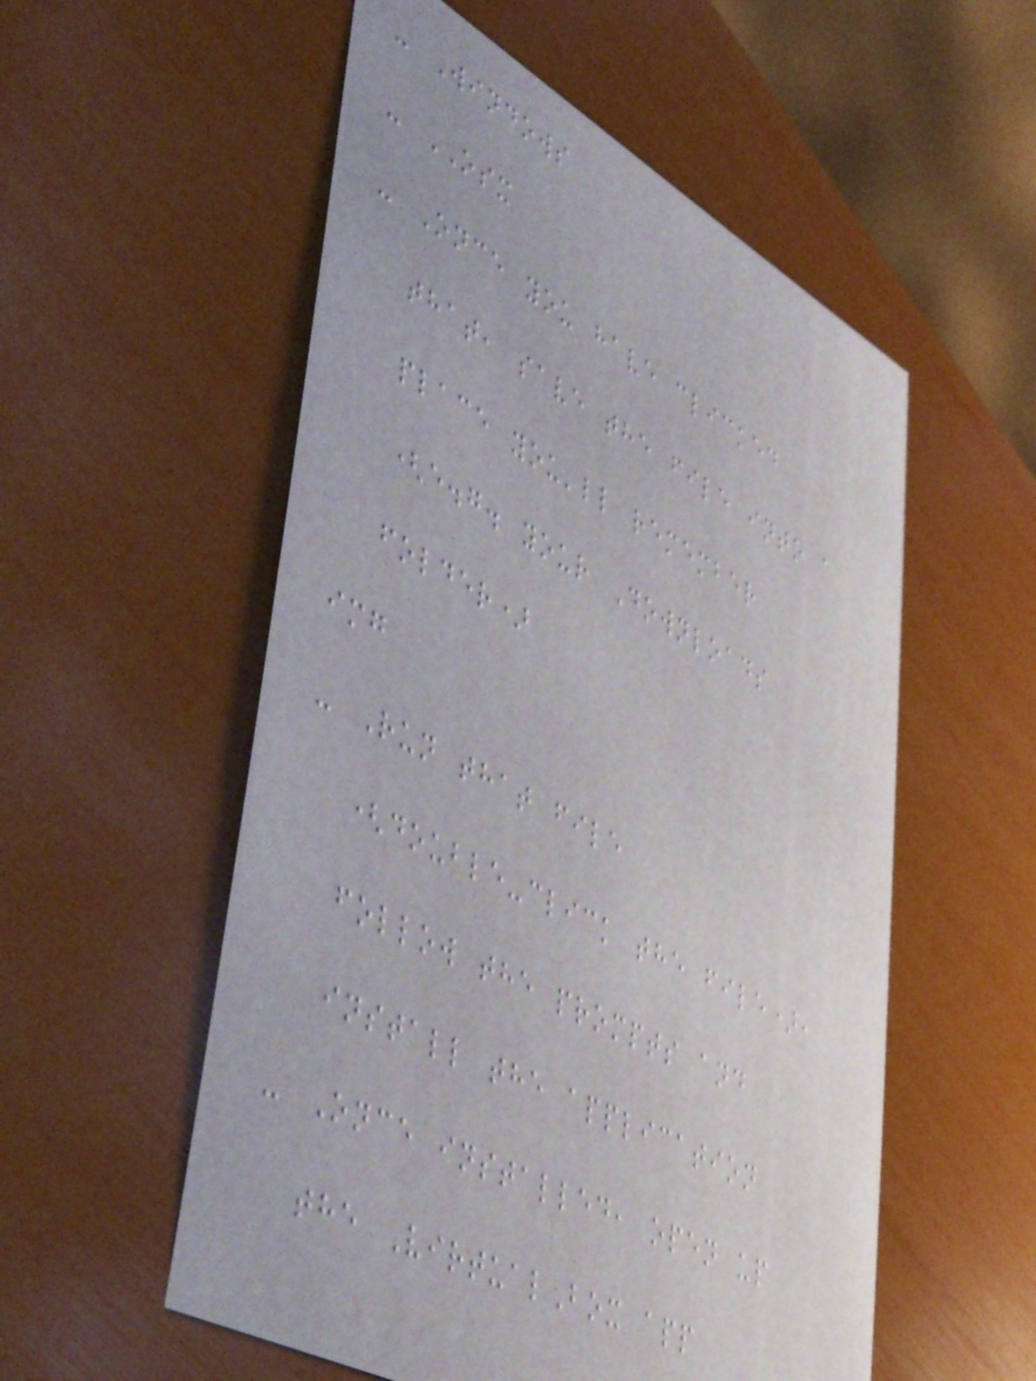- Windows
- OSX
- Once you have clicked
that, save the file into a
place you'll remember
(e.g. your Downloads
folder)
img
- Run that file
(double-click the file),
follow the prompts and
install the application
- Once installed, open up
the VirtualBox app
